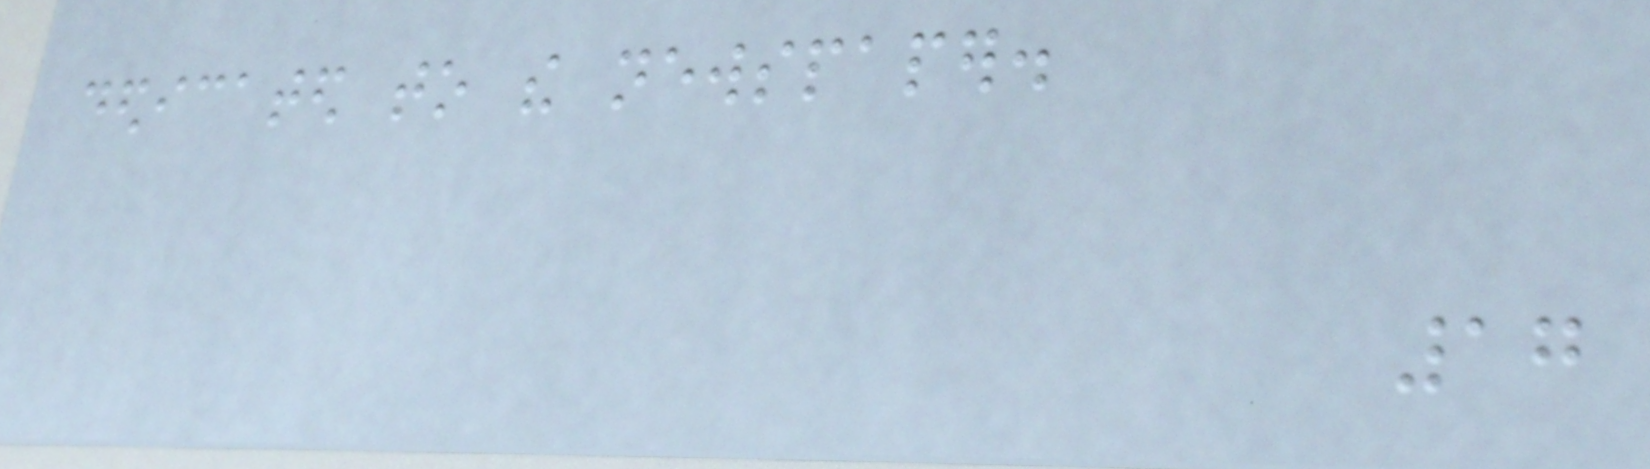dedicated to the newspaper.
17
